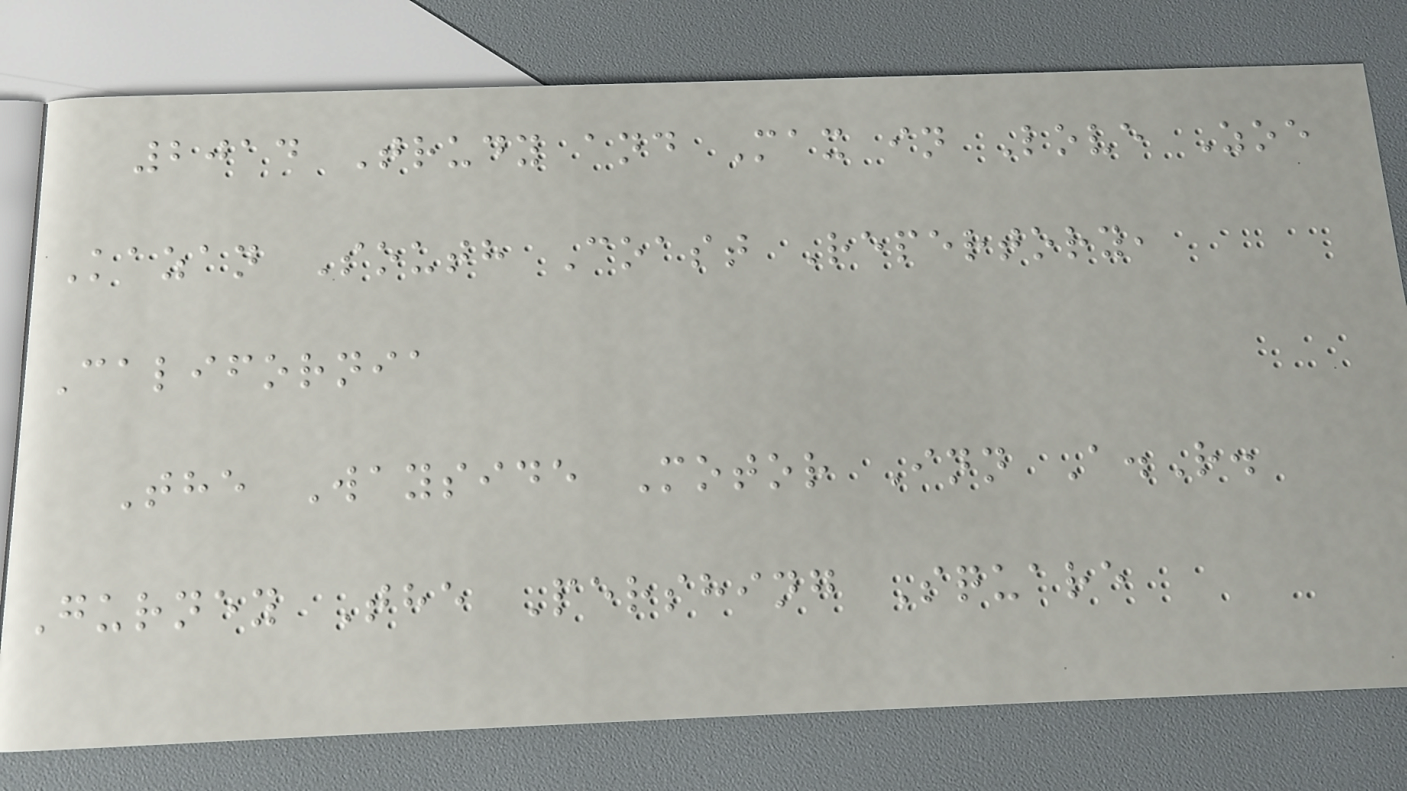2014 Trudy and Max in Love Zoe
Kazan South Coast Repertory,
California
The Wayside Motor Inn A.R.
Gurney The Pershing Square
